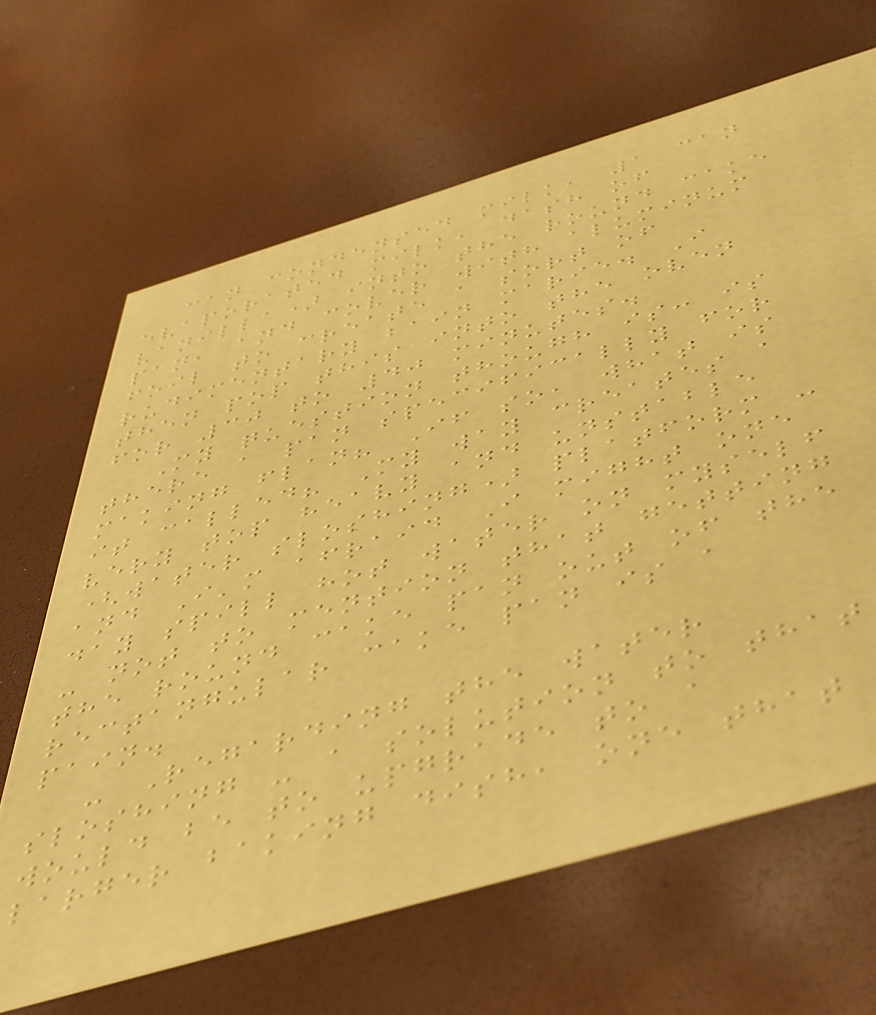can condensed milk, 1 can
evaporated milk, dash of
vanilla) into the round cake
pan, and cover with aluminum
foil to create a sort of
rudimentary bain marie. I
then pop this into the oven
for 30 to 40 minutes.
My question though is: is
there a pan specifically for
making flan? If so, what is
it called? My way creates a
very top heavy and unstable
(water sloshing) platform -
and I'm afraid I might one
day spill hot water on myself
- not to mention that getting
the round cake pan out of the
rectangular cake pan is a
pain.
- Regarding the water
sloshing - a solution to that
would be to upgrade to a
larger baking dish, one that
